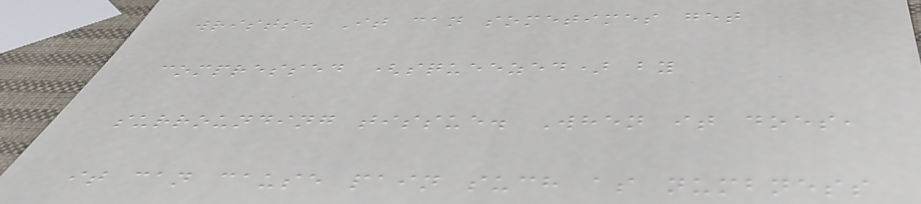wrists. It can sometimes get
compressed (squeezed) by
surrounding tissue. When it does,
it can cause pain such as numbness
